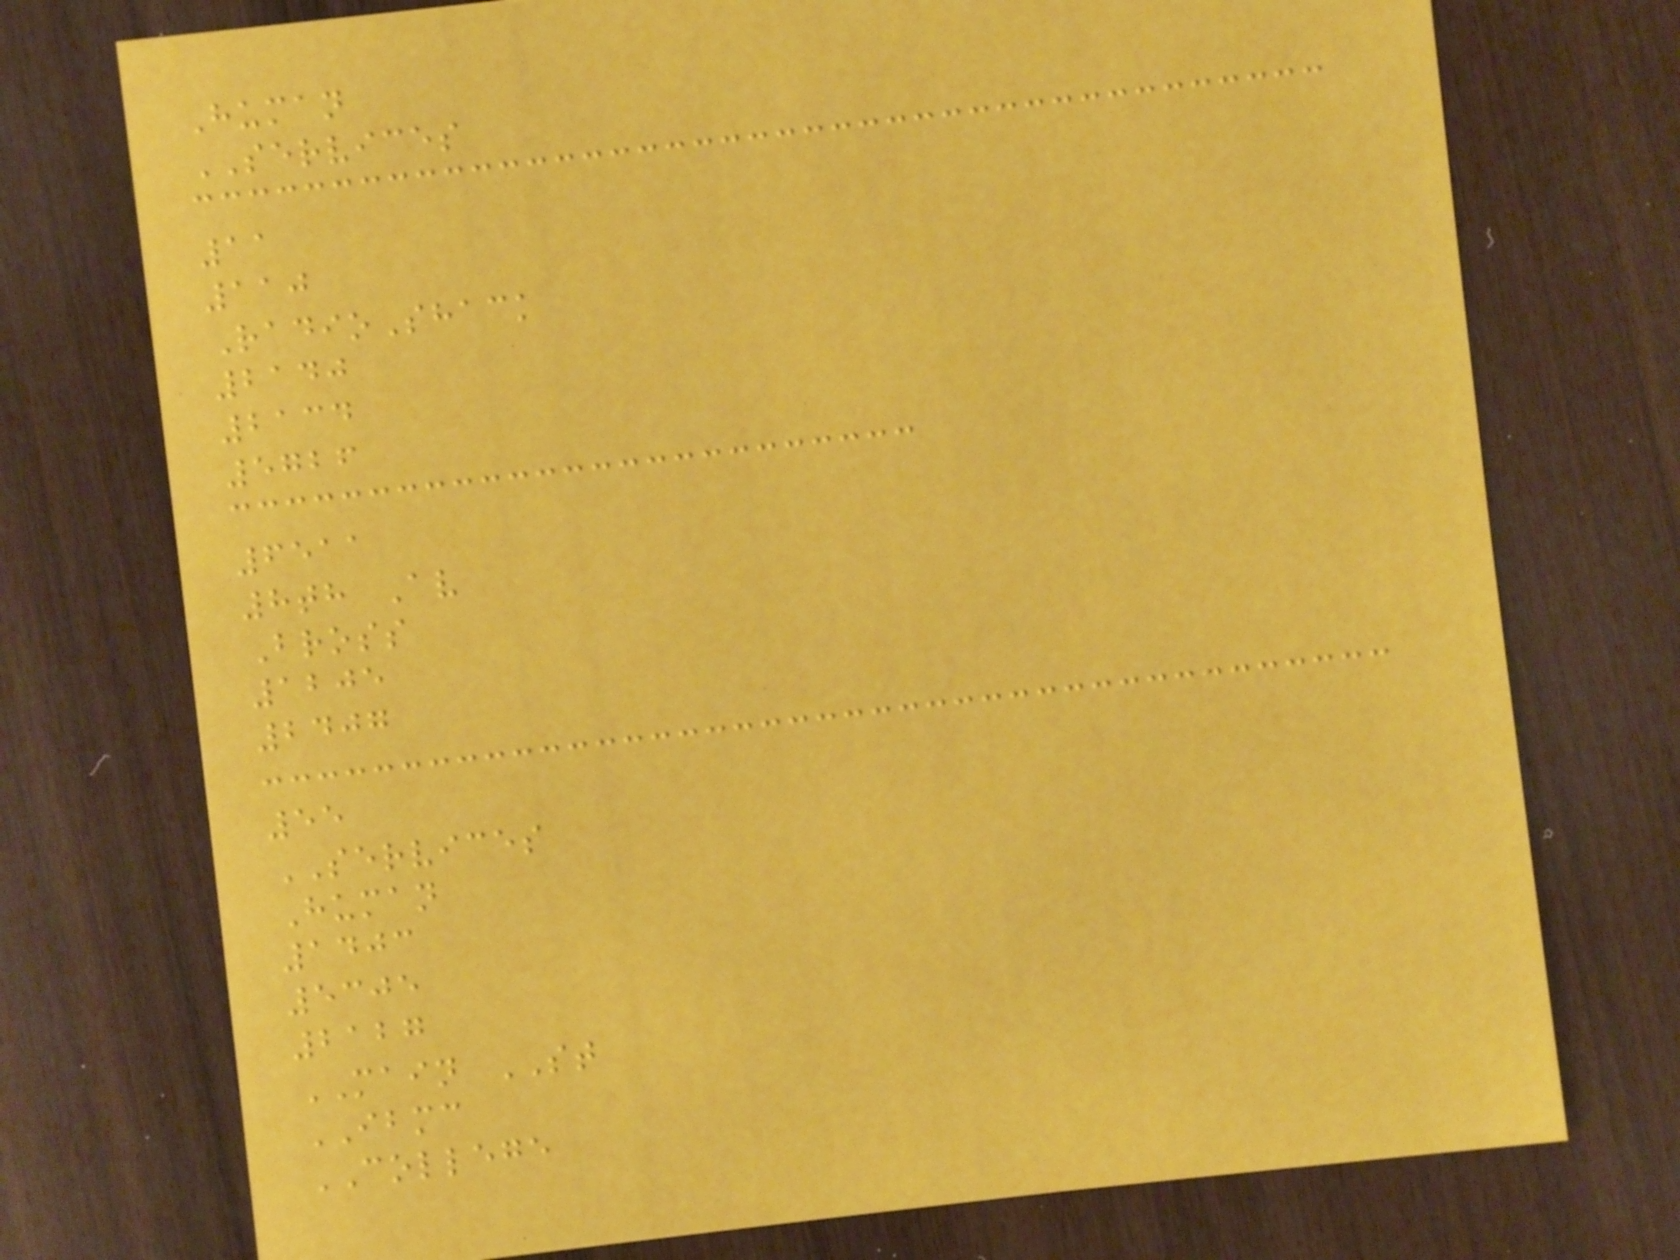Human
SERVICES
11
110
RadioShack
2140
2134
5726
6511
8th Av
Bross
1205
2407
55
SERVICES
Human
1403
5305
2127
MAIN ST
IBMC
COLLEGE
